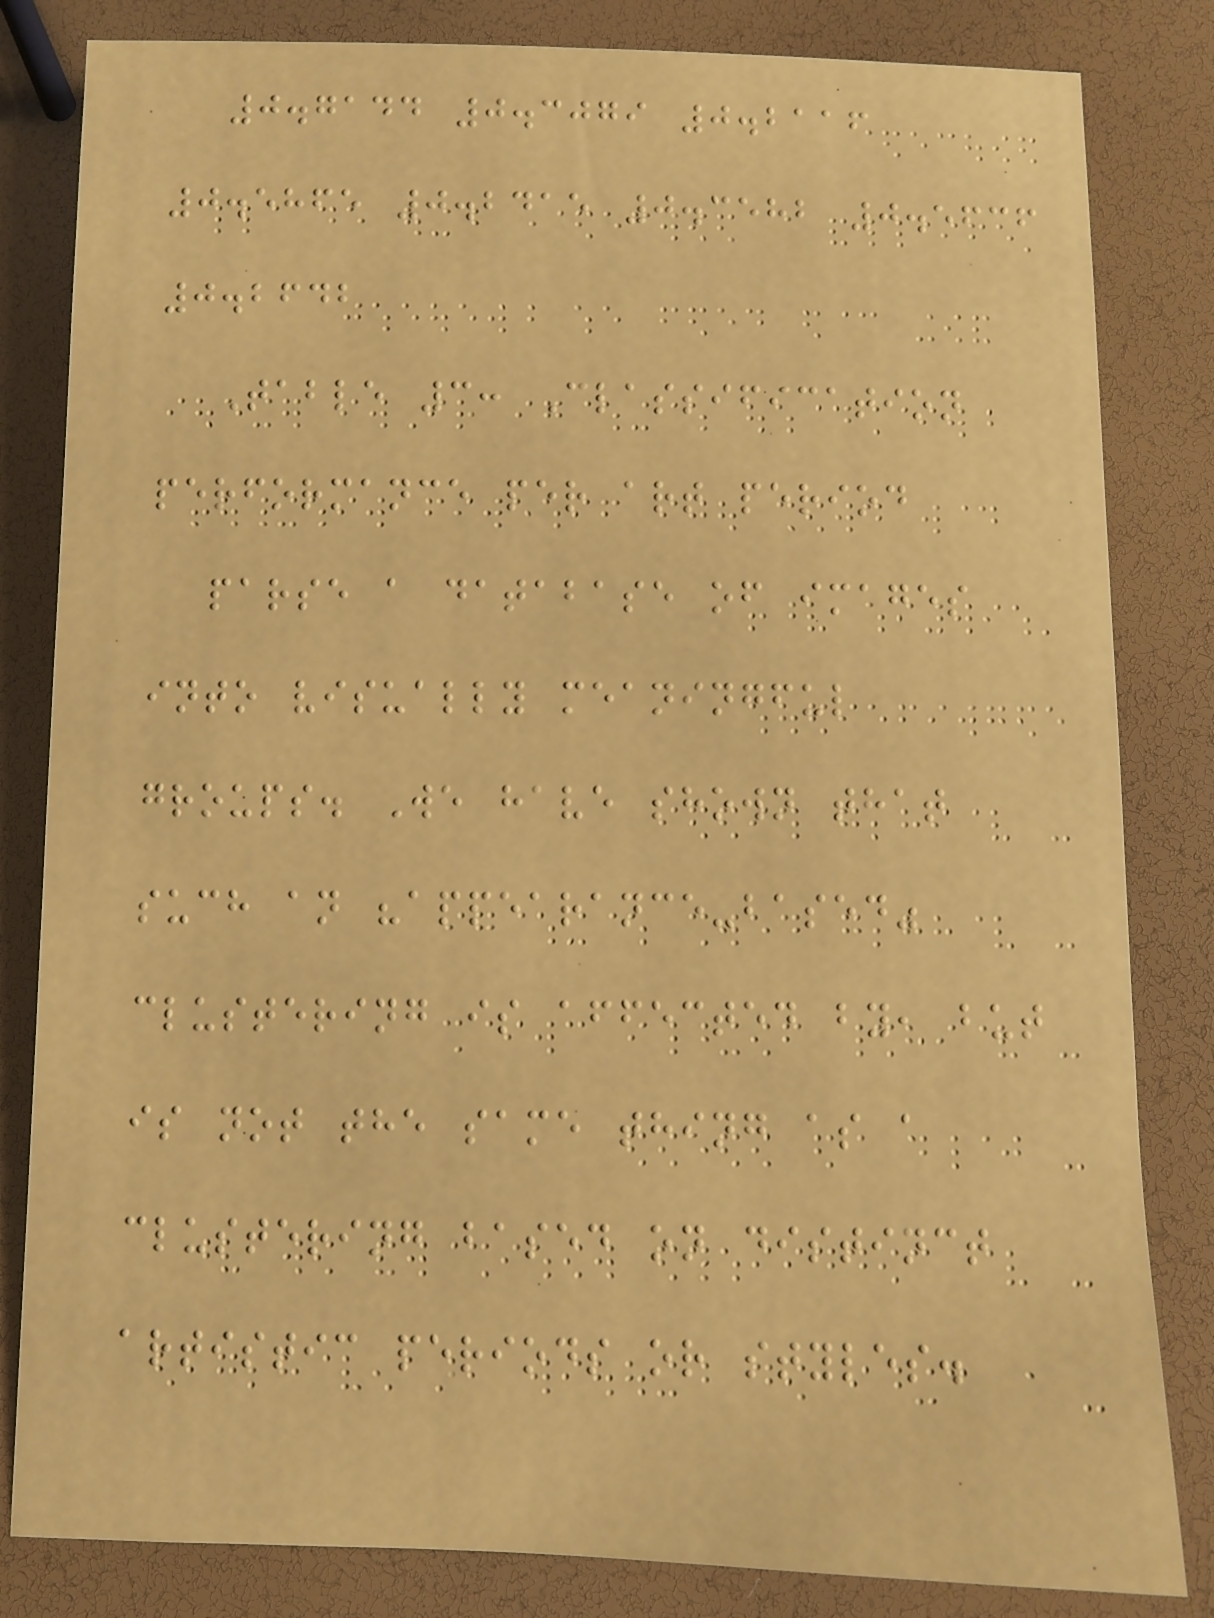0.7144 0.3079 0.2116
0.5865 0.2415 0.3582 0.5636
0.2642
Table 3: Classification
performance per art period
parse a database of images
into visually meaningful
groups. We have shown that
such an "appearance-based"
clustering is affected by, but
is not the same thing as a
clustering based on distinct
artistic periods or styles.
